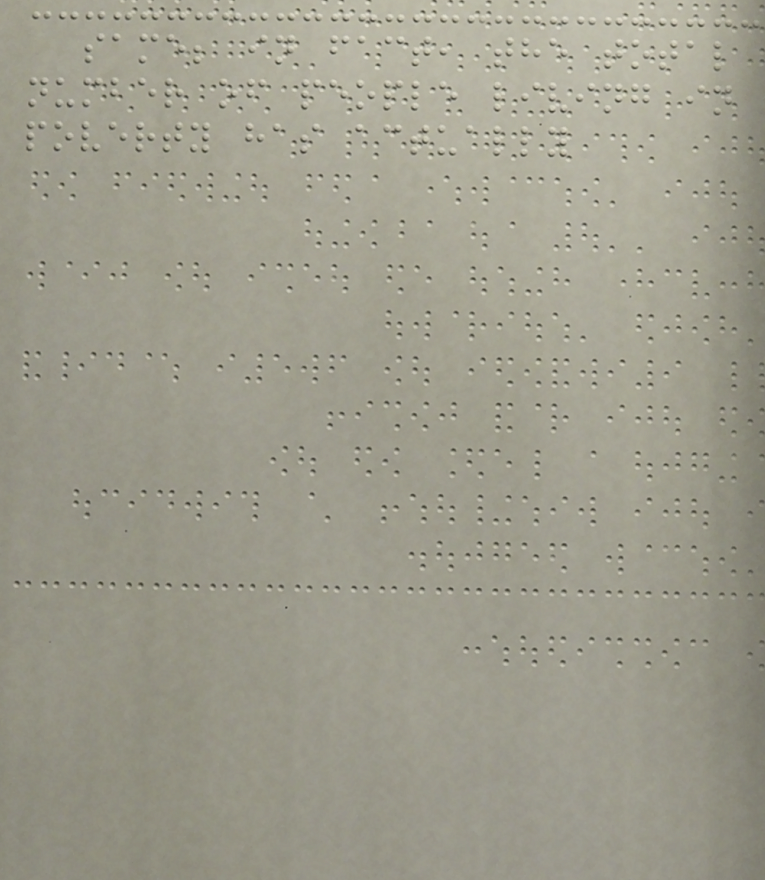same; in fact, the total
number of people living in
poverty has actually
